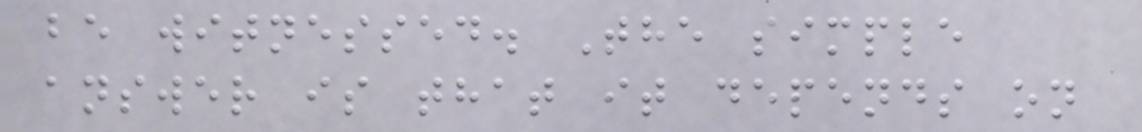be witnessed. The simple
answer is that it depends on
